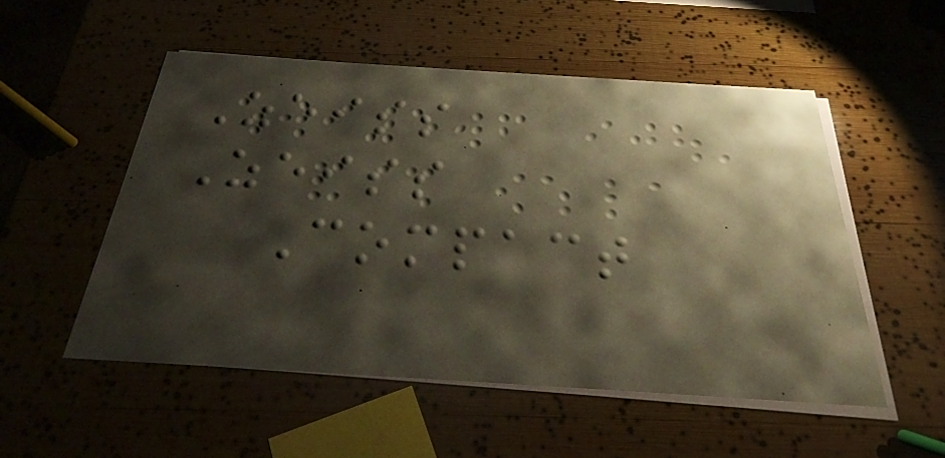Zeiss
Zeiss
Compact
